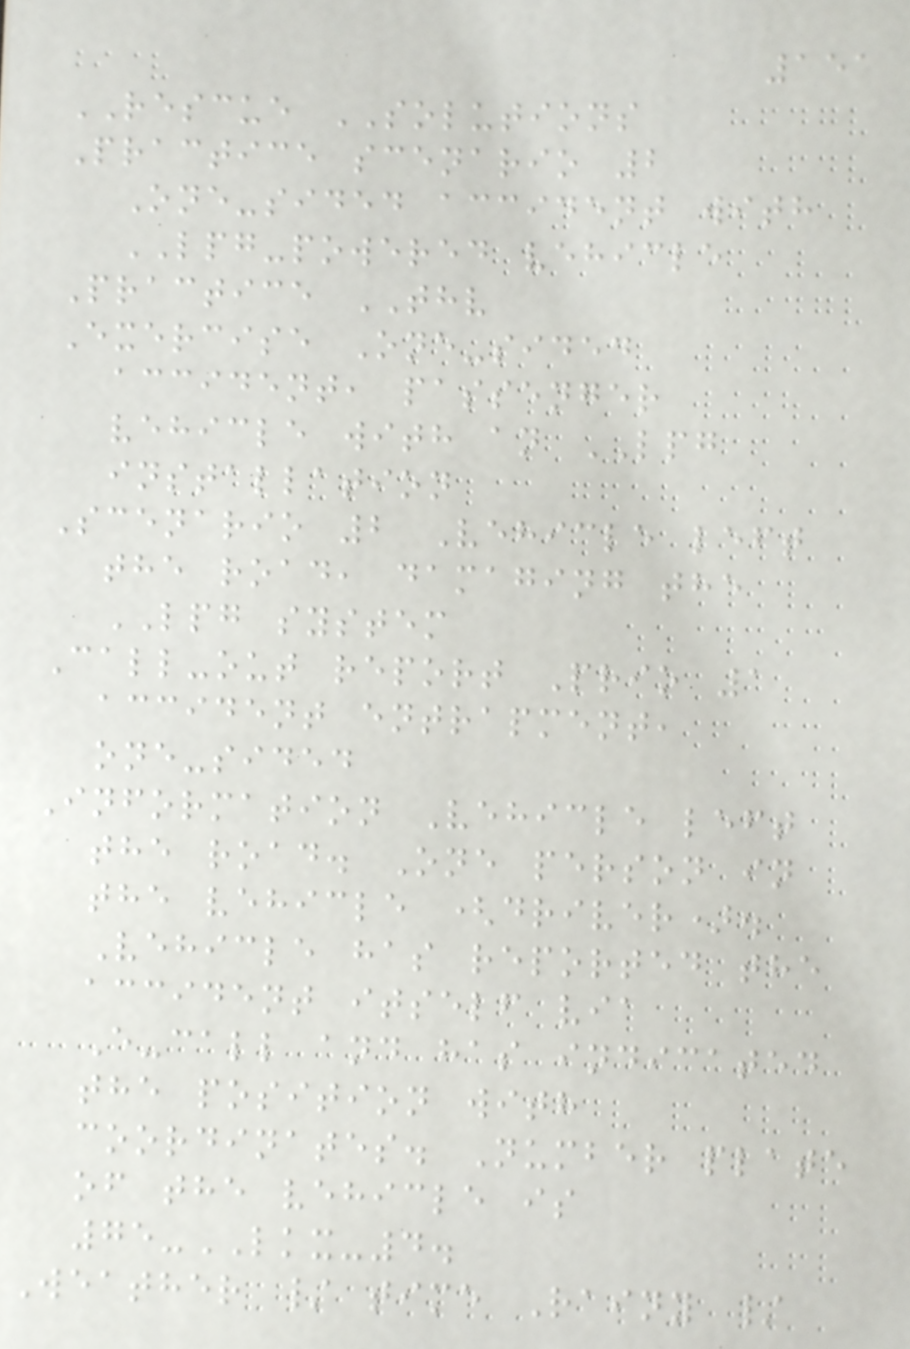151
RESCUE SOLUTIONS
Practice scenario 2
One-sided accident with
LPG-powered vehicle
Practice THV
Exercise One-sided
accident, passenger
vehicle with an LPG
installation
Scenario 2 Vehicle left
the road, damaging the
LPG system
Call-out report Prio 1
accident entrapment,
one-sided
Information Vehicle left
the road. One person in
the vehicle (driver).
Vehicle has reported the
accident itself via
E-call and has indicated
the position with
coordinates. Number plate
of the vehicle is
75-LKX-4.
Weather / time Rainy /
